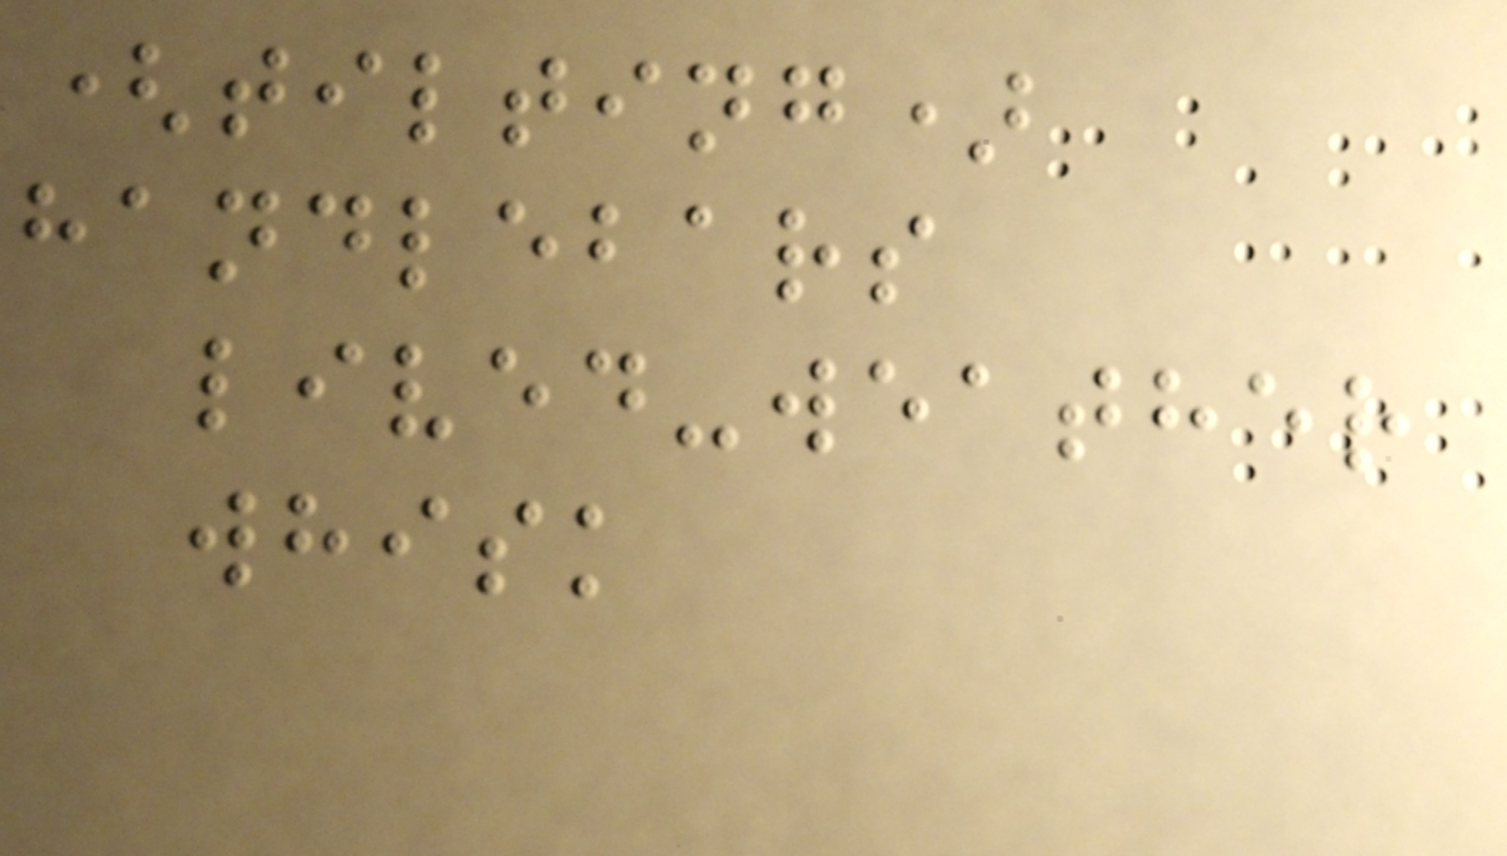(tilting)
handlebars
lived-weather
whisk
